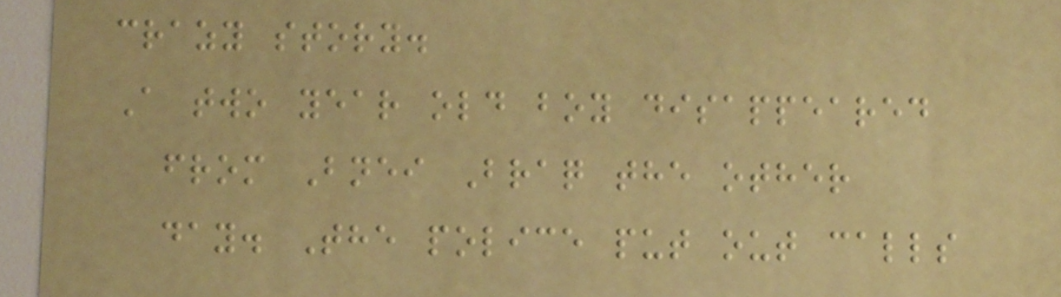crazy story.
A two year old boy disappeared
from Bnei Braq the other
day. The police put out calls
